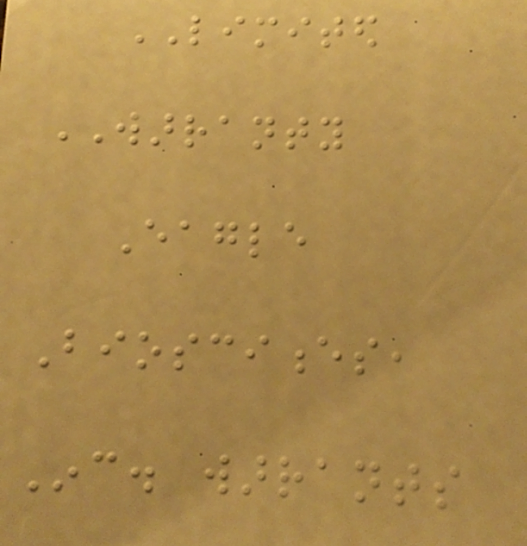LIMITED
WARRANTY
Eagle
Biosciences,
Inc. warrants
